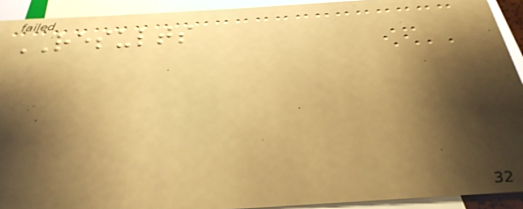RESULTS
